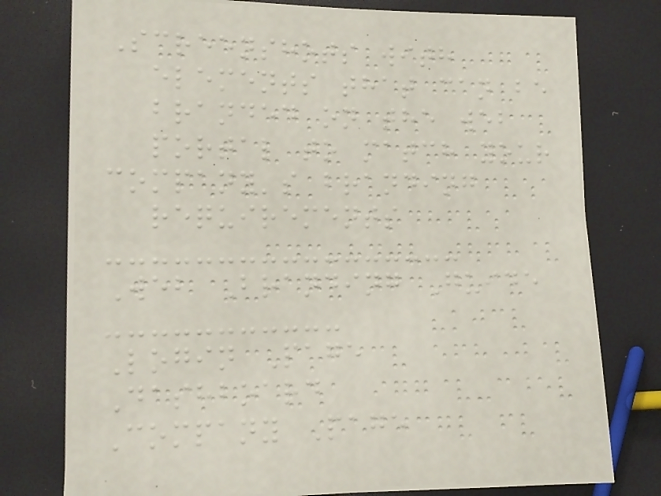Screenshots with
elements that can be
branded on the web
portal to match your
company's branding
requirements
Web Branding Guide
Login Page
Dashboard
Company Page
